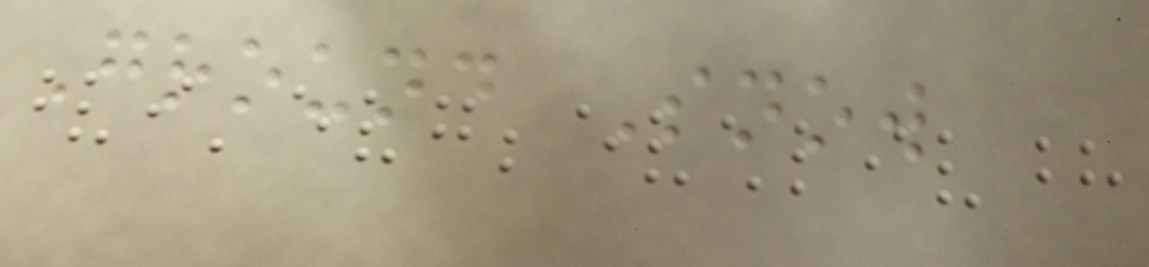Ground Snow
